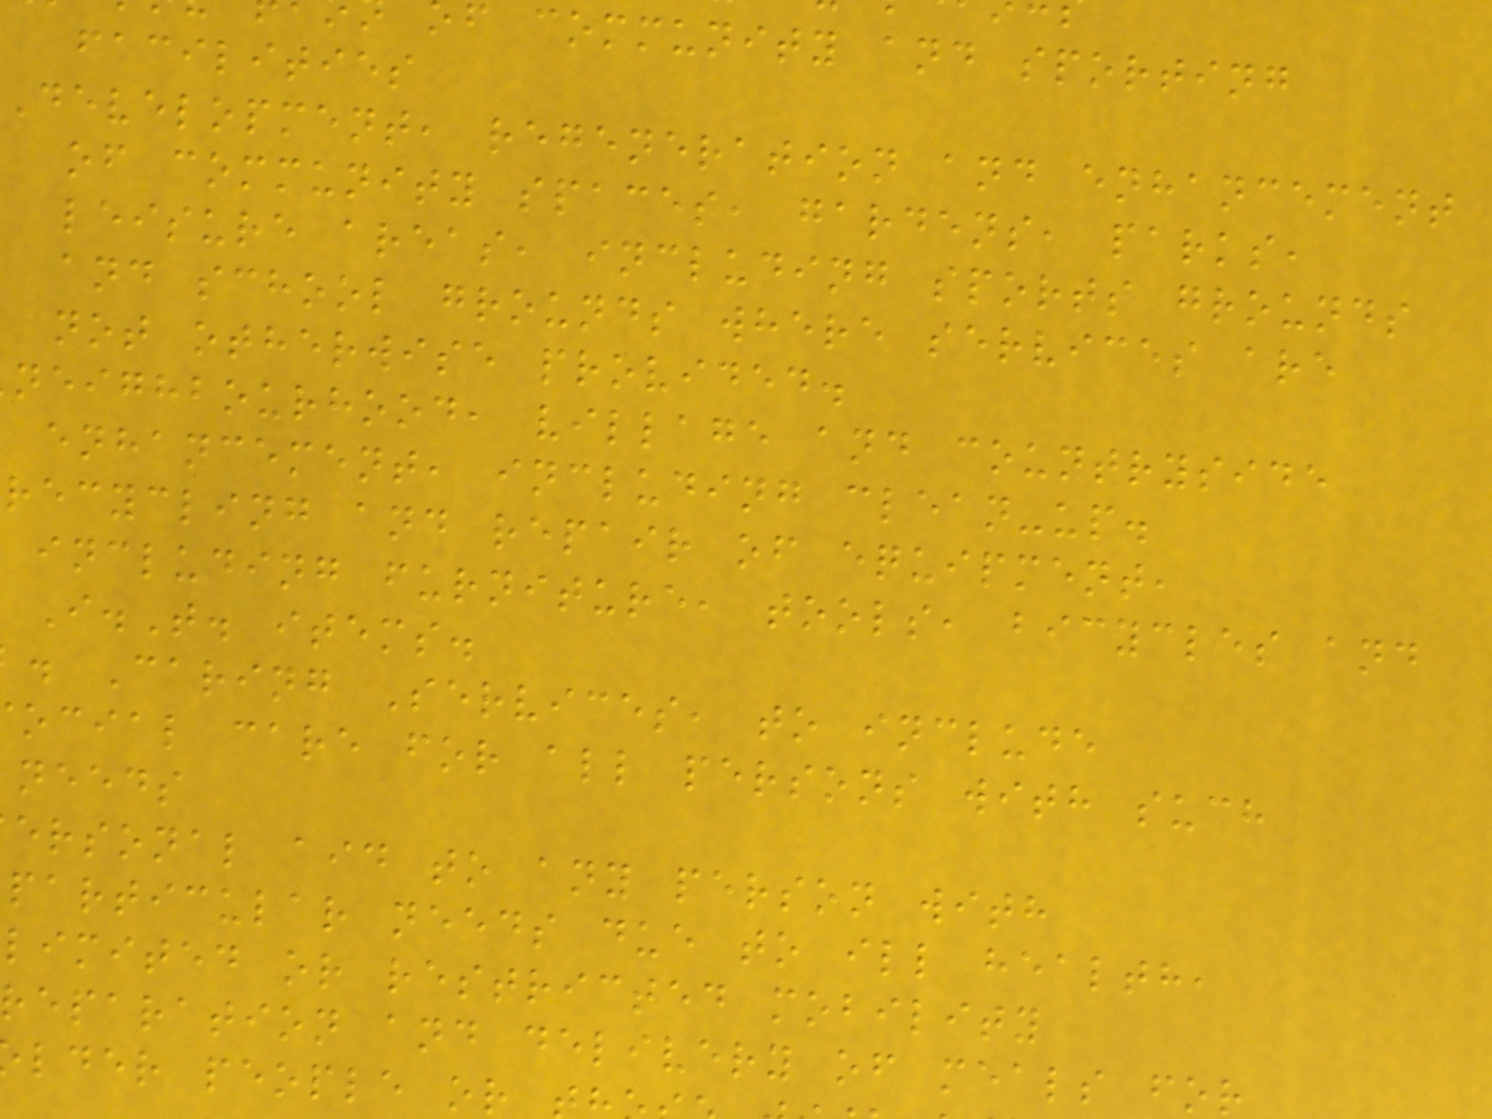f community and sporting
facilities
Development, regeneration and enhancement
of community spaces, gardens, parks,
leisure areas, including sports grounds
and school grounds where services are
not otherwise provided.
neighbourhood, village and countryside
enhancement, including clean-up.
recycling and repair of equipment,
including furniture, tools, bicycles and
I.T. items.
. Caring Services, to include
ocial care for all persons with such
needs
ersonal aid to any person with
particular needs due to ill health,
limited or restricted mobility
reparation and delivery of meals for
lder people or
